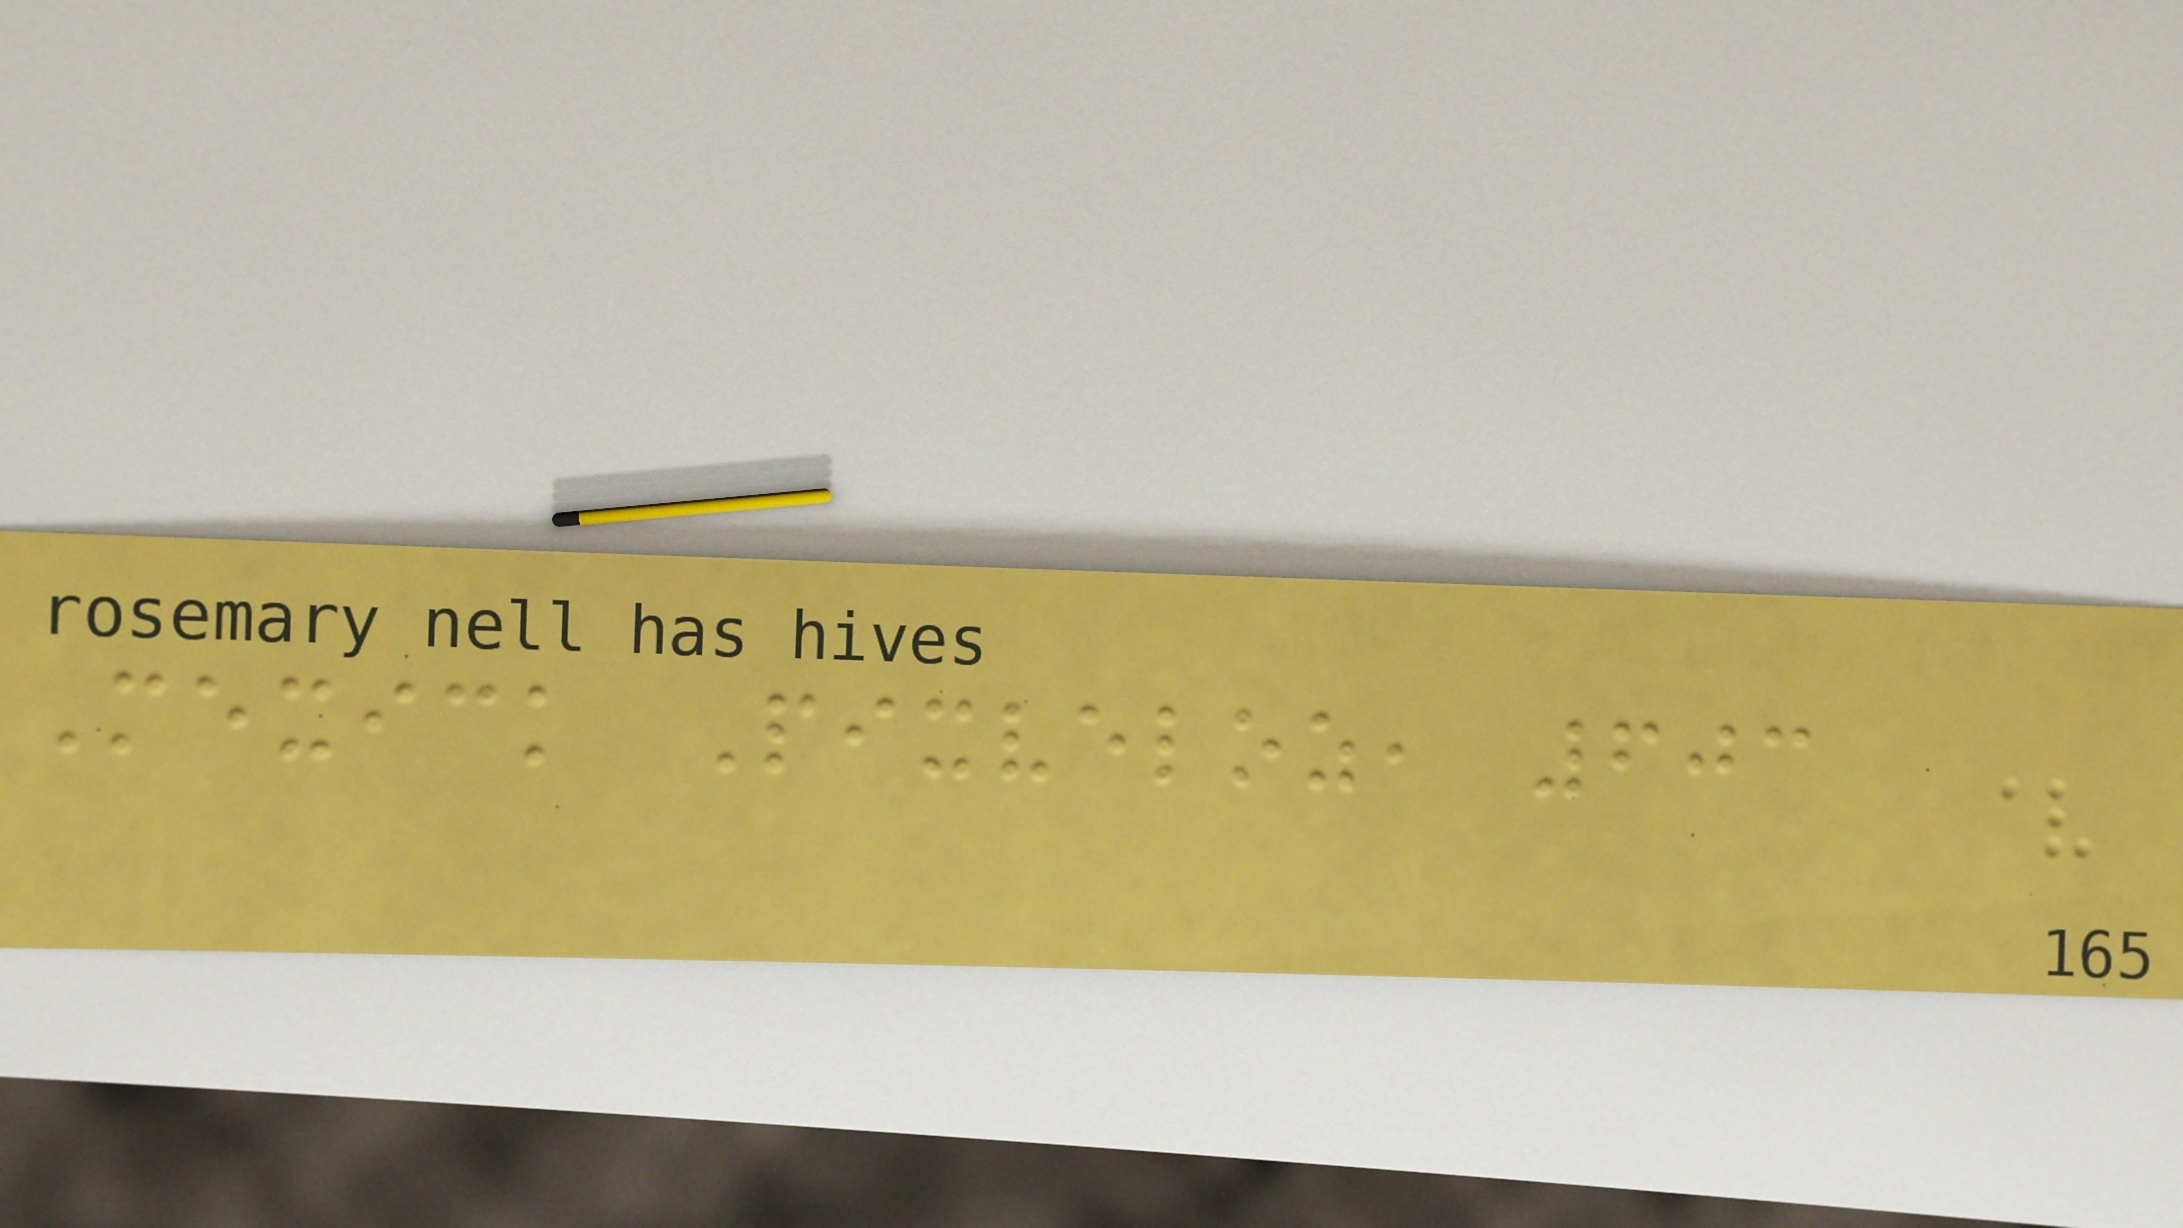Mexick Pixveloz, 603
